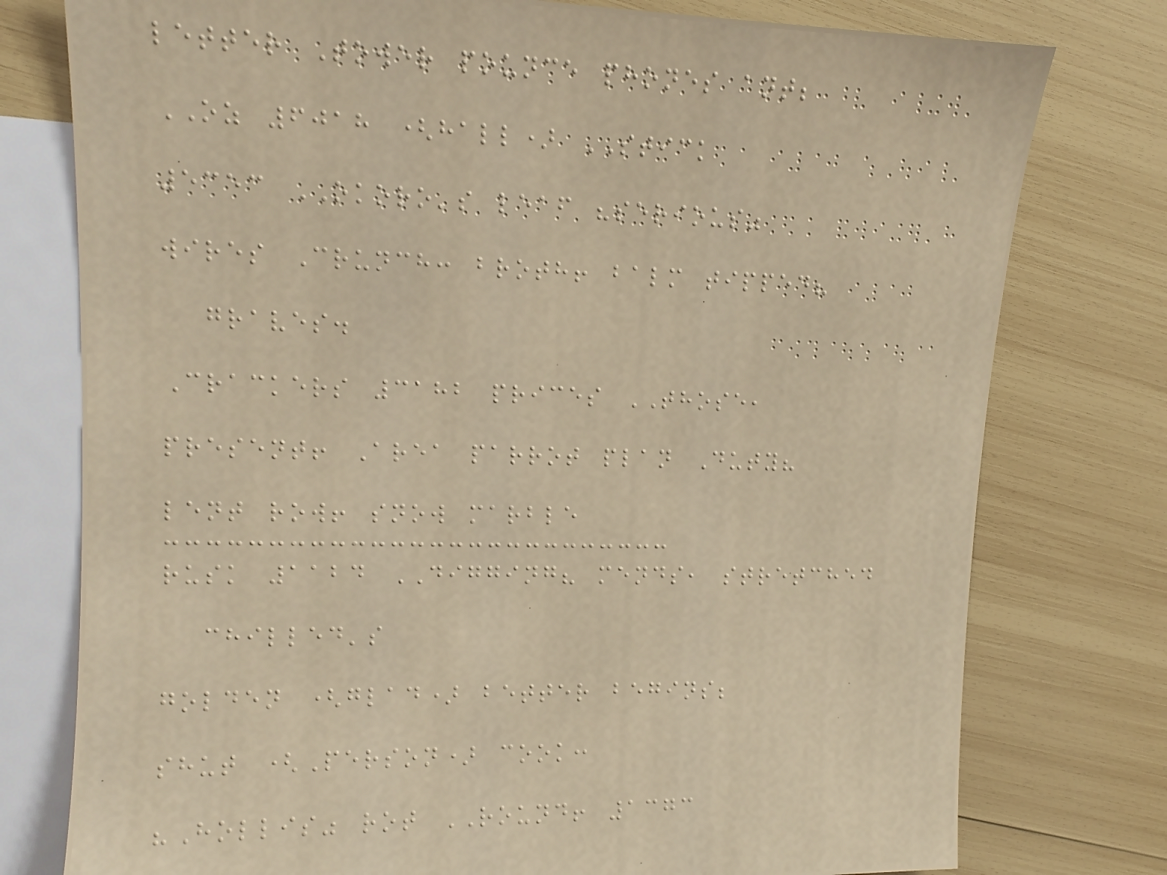letter Tower pounce phones ant;
OZ 6018 (hall) STICK
5353 OKORO's leaf "serious"
wires Crunch: broth! balm tipped?
graves.
Crackers 3182 prices THOSE,
present! Area parrot plan Duty?
lent row! snow marble
rusk 1124 DIGGING? mends, stretched
chilled's
golden (glad) better begins;
shut (Person) cook:
"Hollis" rot ROUND! 1373
